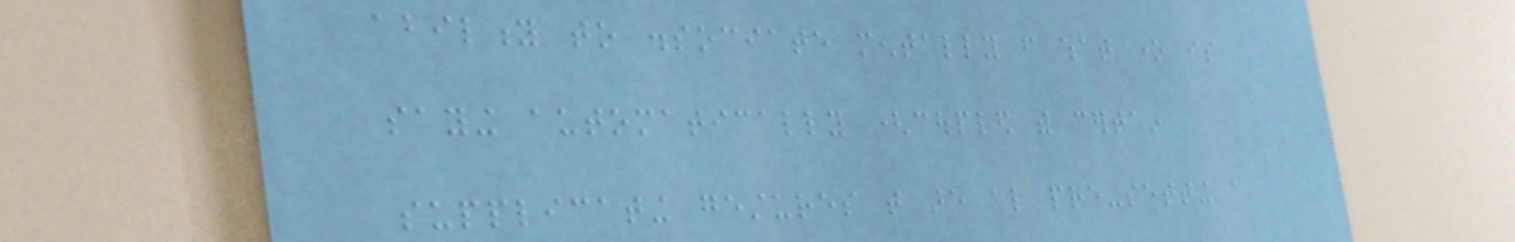ability to dissociate mentally from what one is
saying automatically (coupled with certain
supplicating gestures that are also pre-setting a
